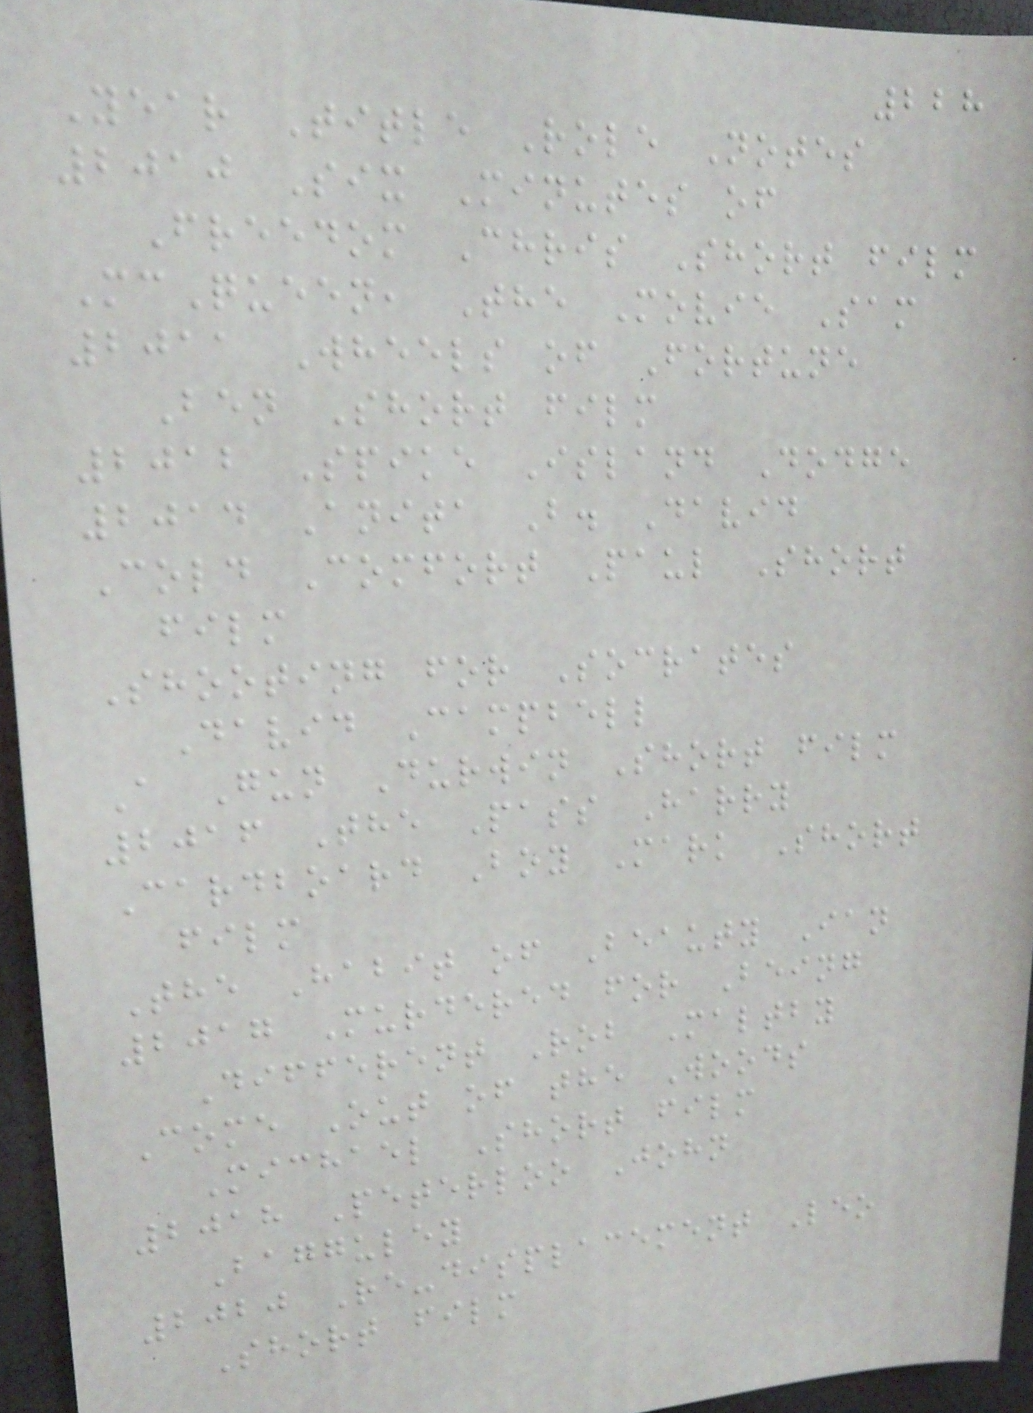228
Year Title Role Notes
2010 Six Minutes of
Freedom Chris Short film
McQueen, The Movie Sam
2011 Wheels of Fortune
Ben Short film
2012 Spike Island Dodge
2014 Anita B. David
Cold Comfort Paul Short
film
Shooting for Socrates
David Campbell
A Gun Durwin Short film
2016 The Pass Harry
Cardboard Boy Mark Short
film
The Habit of Beauty Ian
2017 Murdered for Being
Different Rob Maltby
Come Out of the Woods
Michael Short film
2018 Peterloo John
Bagguley
2020 Re-displacement Leo
Short film
